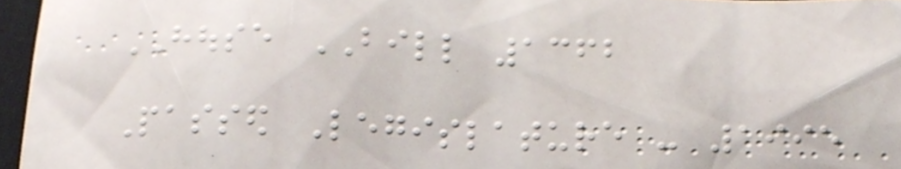HOUSE BILL 1362
Passed Legislature - 1995
